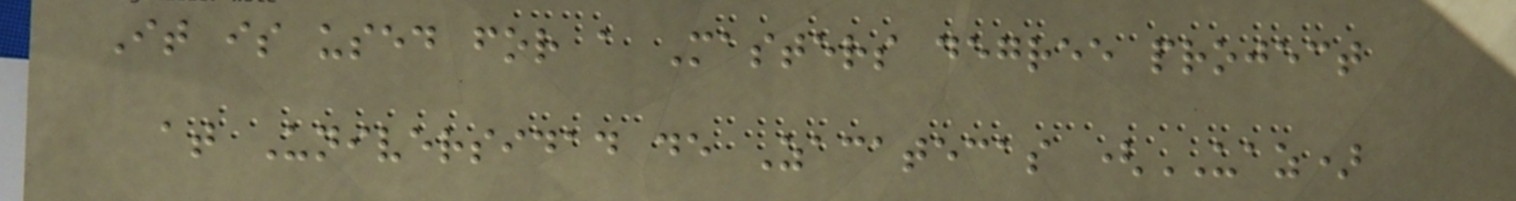It is used for a Masters degree project
at Universidad de Zacatecas (UAZ)
